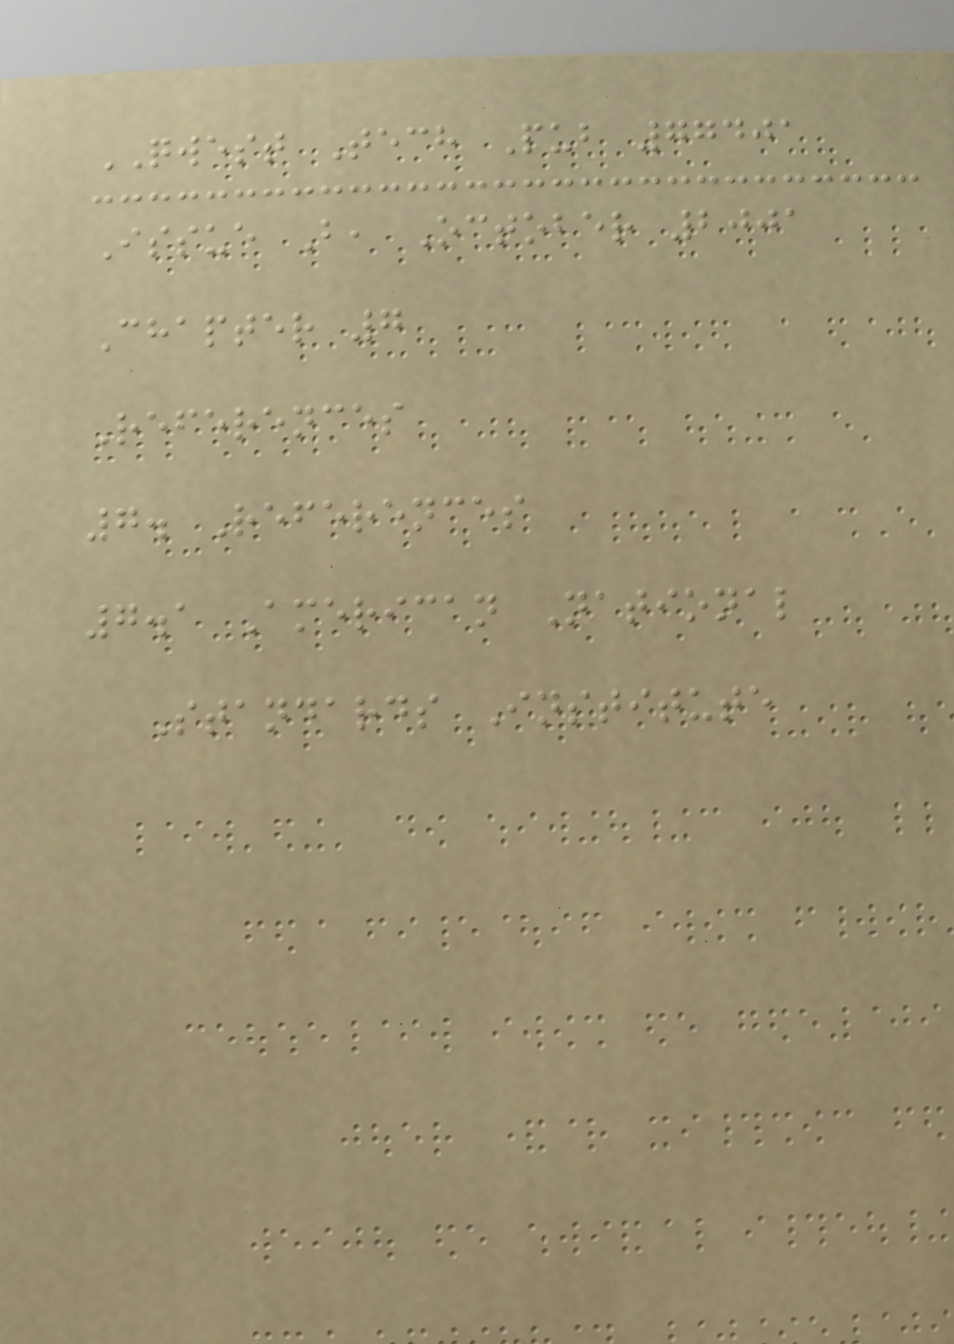QWEST Tech Pub 77401
Issue B, October 2001
Chapter 7
References
7. References
7.1 American National
Standards Institute
